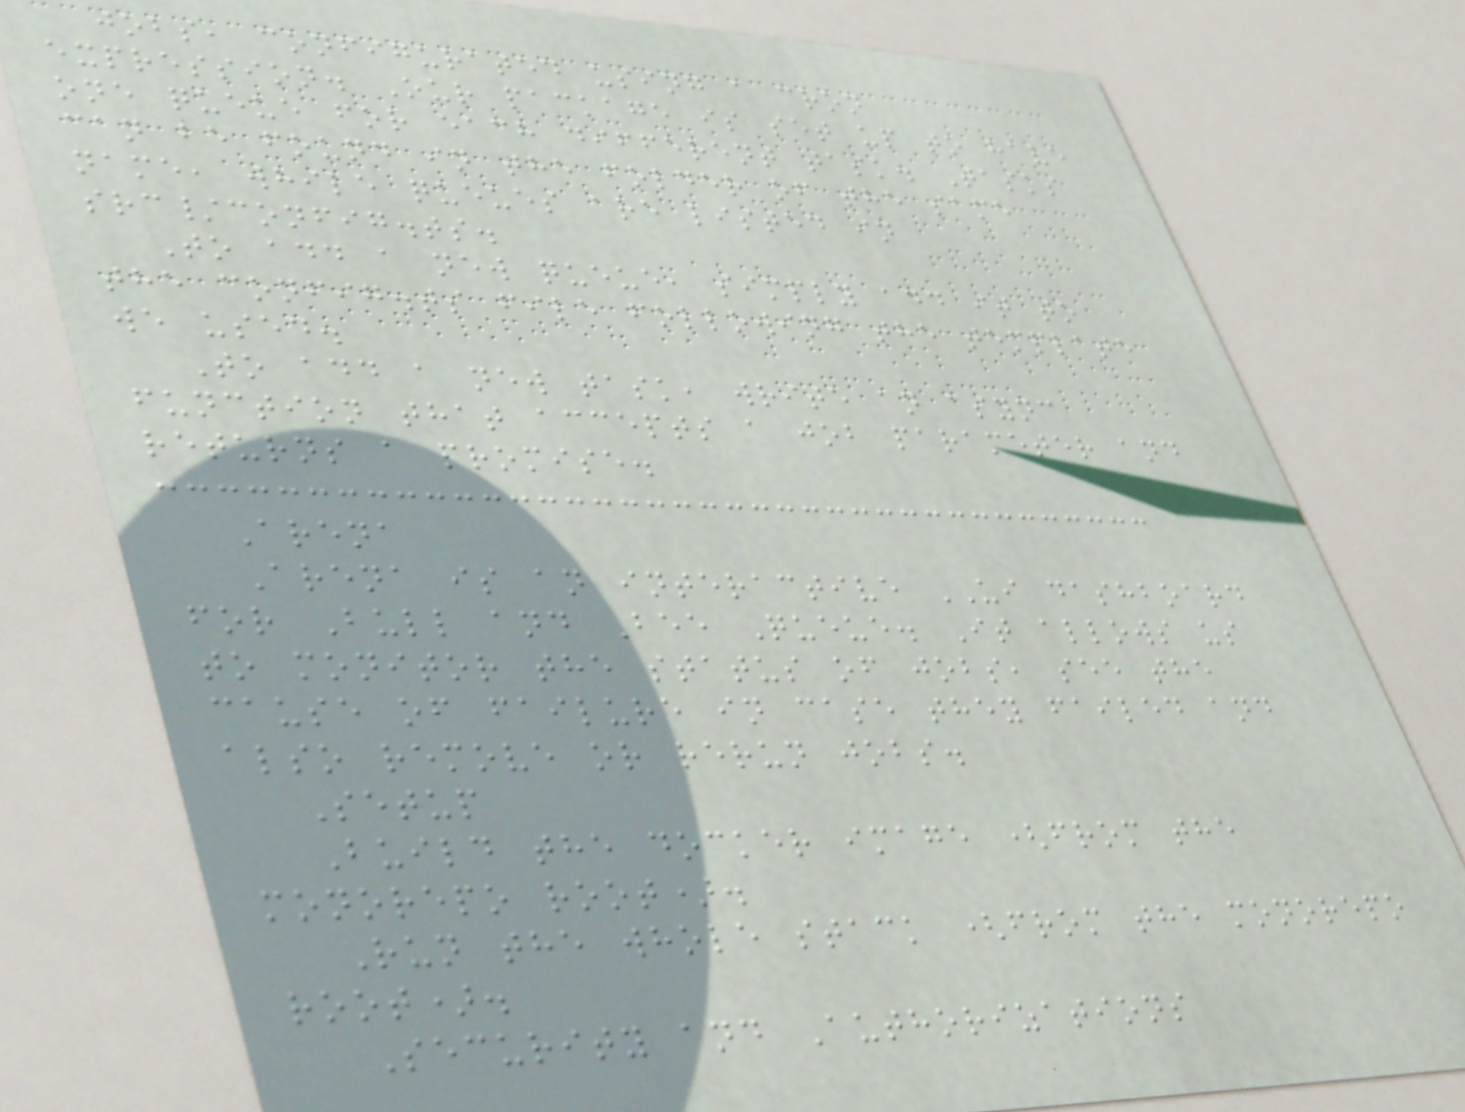jobs, configurated using a cron
expression. Our package is set up to have
one queue for each different task. Tasks
can be found in the folder of the same
name, while queues are listed in
src/config.ts.
To add a new queue, simply add it to
the config.ts file following the template
we used.
To add a new task, write an async
function that accepts a job parameter and
returns a promise.
Arena
Arena is an interactive UI dashboard
for Bull and Bee Queue. It allows us
to monitor the status of jobs, see the
cause of failure in case they failed and
also remove or rerun jobs.
Setup
Build the docker image (from the
monorepo root).
Run the whole stack (from the monorepo
root).
Security and Authorizations
